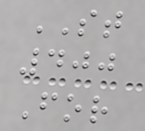ST
400
For
